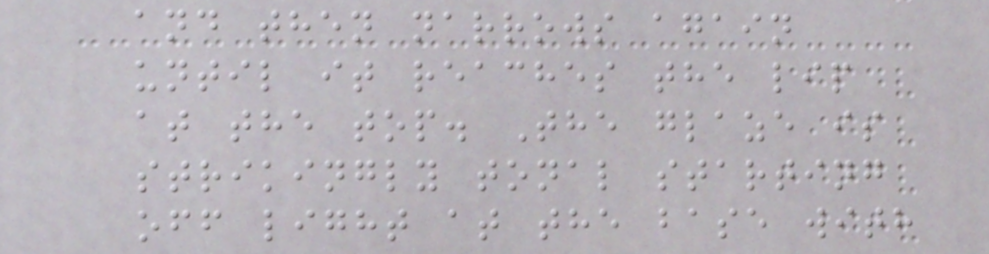and then narrows again
until it reaches the lip
at the top. The glaze is
strikingly tonal starting
off light at the base with
